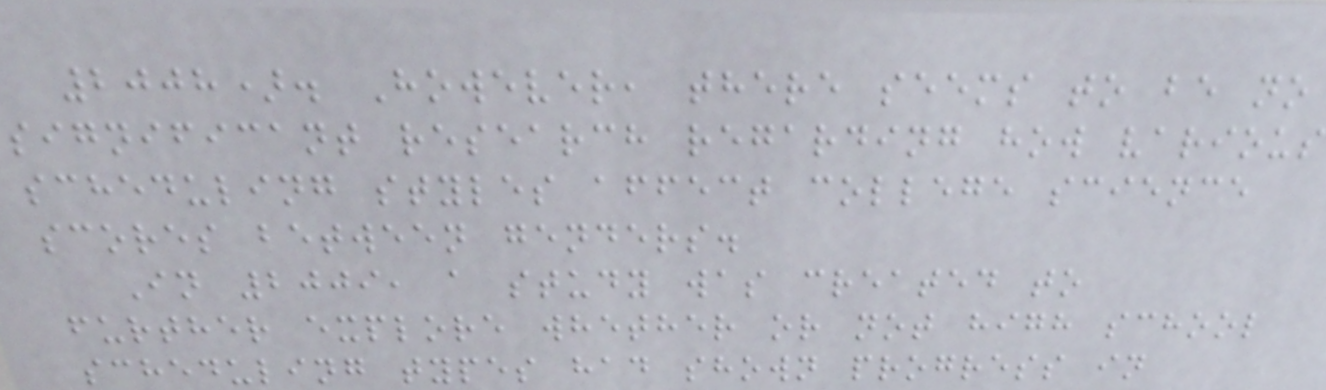2008). However, there seems to be no
significant research regarding how various
scheduling styles affect college science
scores between genders.
In 2009, a study was created to
further explore whether or not high school
scheduling types had shown progress in
